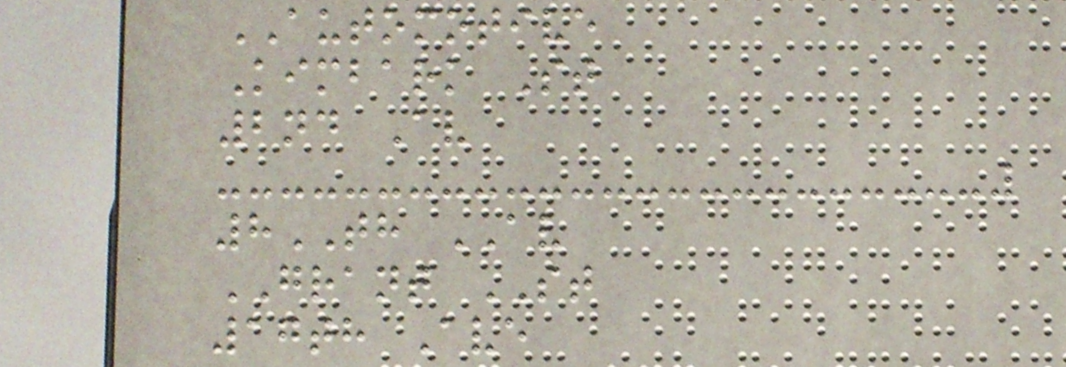AUTOMOTIVE
Kimbark St
2nd Av
8TH AV
GRANT ST
17th Ave
